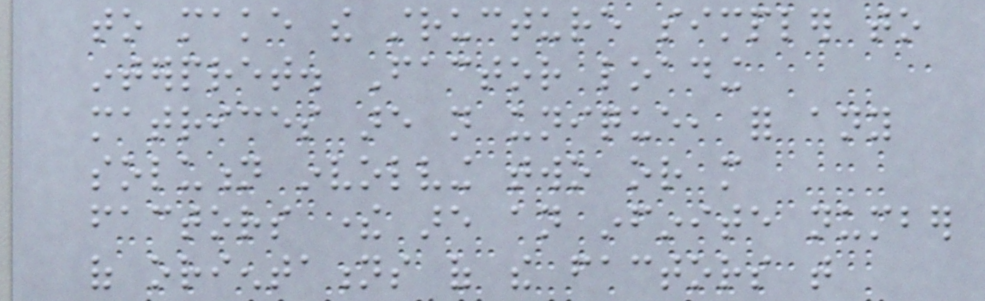to make the structure simpler to
interpret. Factor loading
matrices are not unique, for any
solution involving two or more
factors there are an infinite number
of orientations of the factors that
